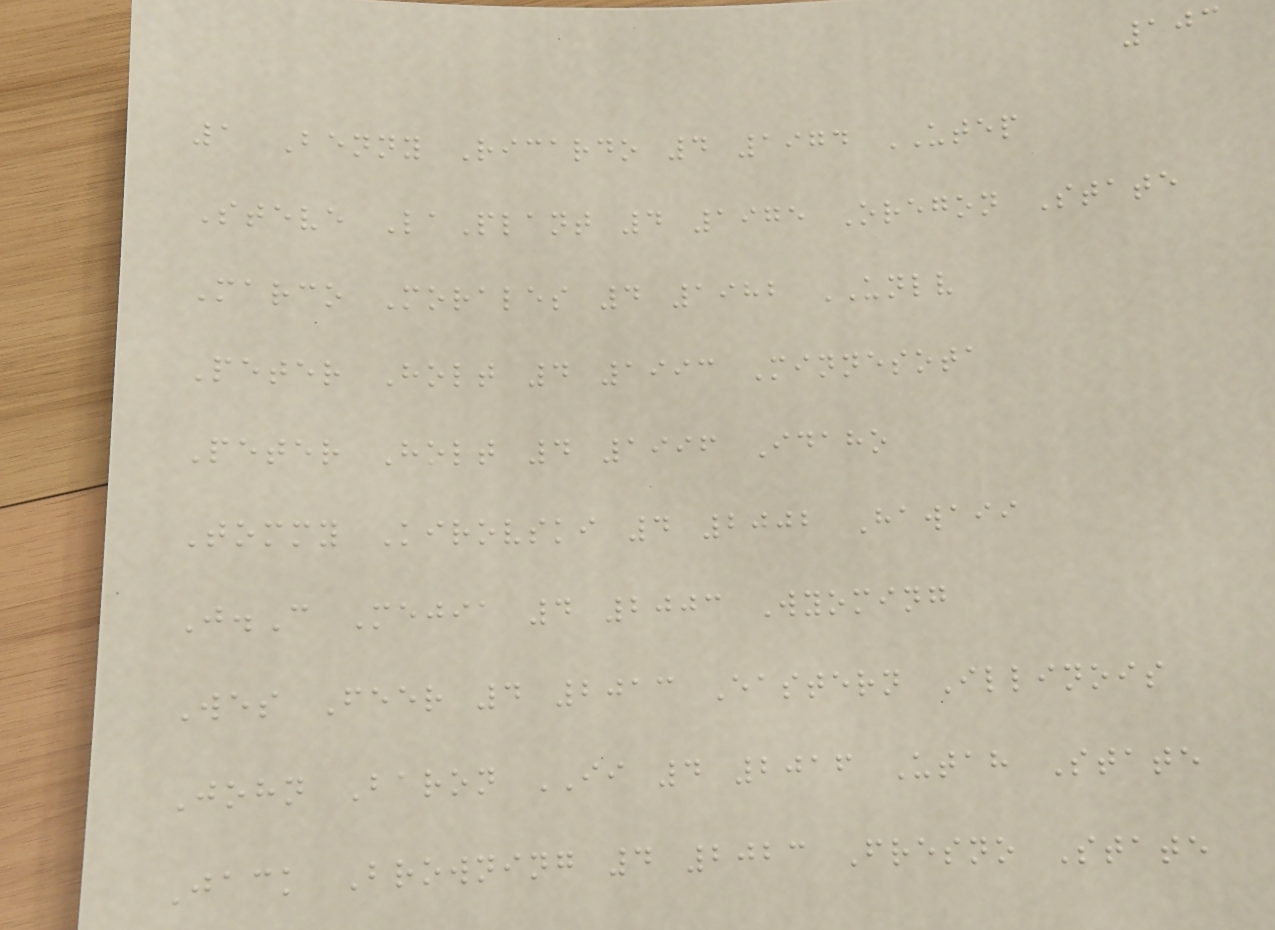103
1 Benny Ricardo 4 1974 UTEP
Steve LaPlant 4 1975 Oregon State
Marco Morales 4 1982 UNLV
Peter Holt 4 1993 Minnesota
Peter Holt 4 1996 Idaho
Tommy Kirovski 4 2002 Hawaii
J.C Mejia 4 2003 Wyoming
Wes Feer 4 2013 Eastern Illinois
John Baron II 4 2016 Utah State
Jack Browning 4 2023 Fresno State
